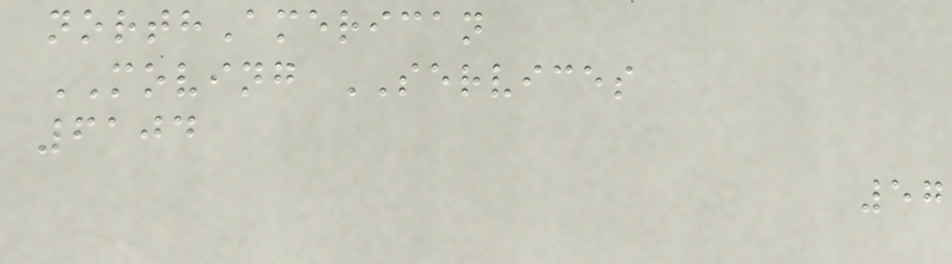northAmerican
MOVING SERVICES
6104
57
